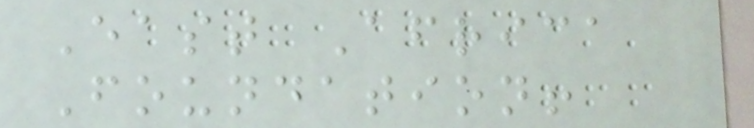East Africa
Foundation!
